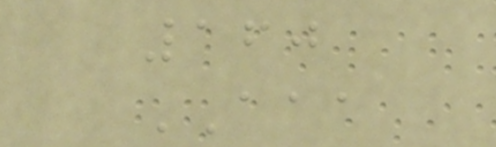160
AAA
